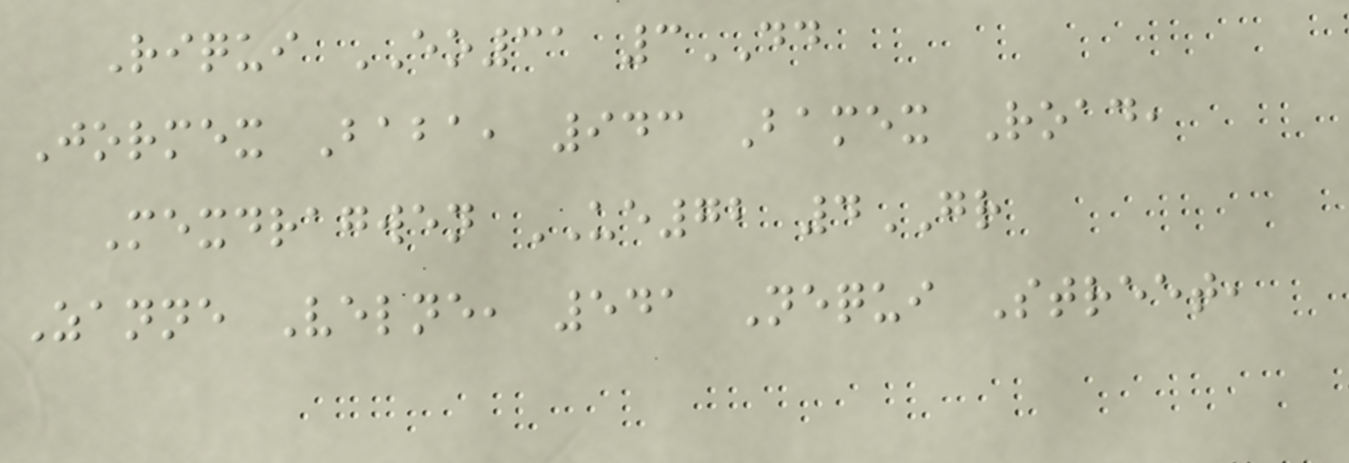Riqui EO31 3DD
Jormex Baba, 943 Bamex Road,
Mexdragwen UE72 4GR
Zanne Velne, 541 Nequi Street,
